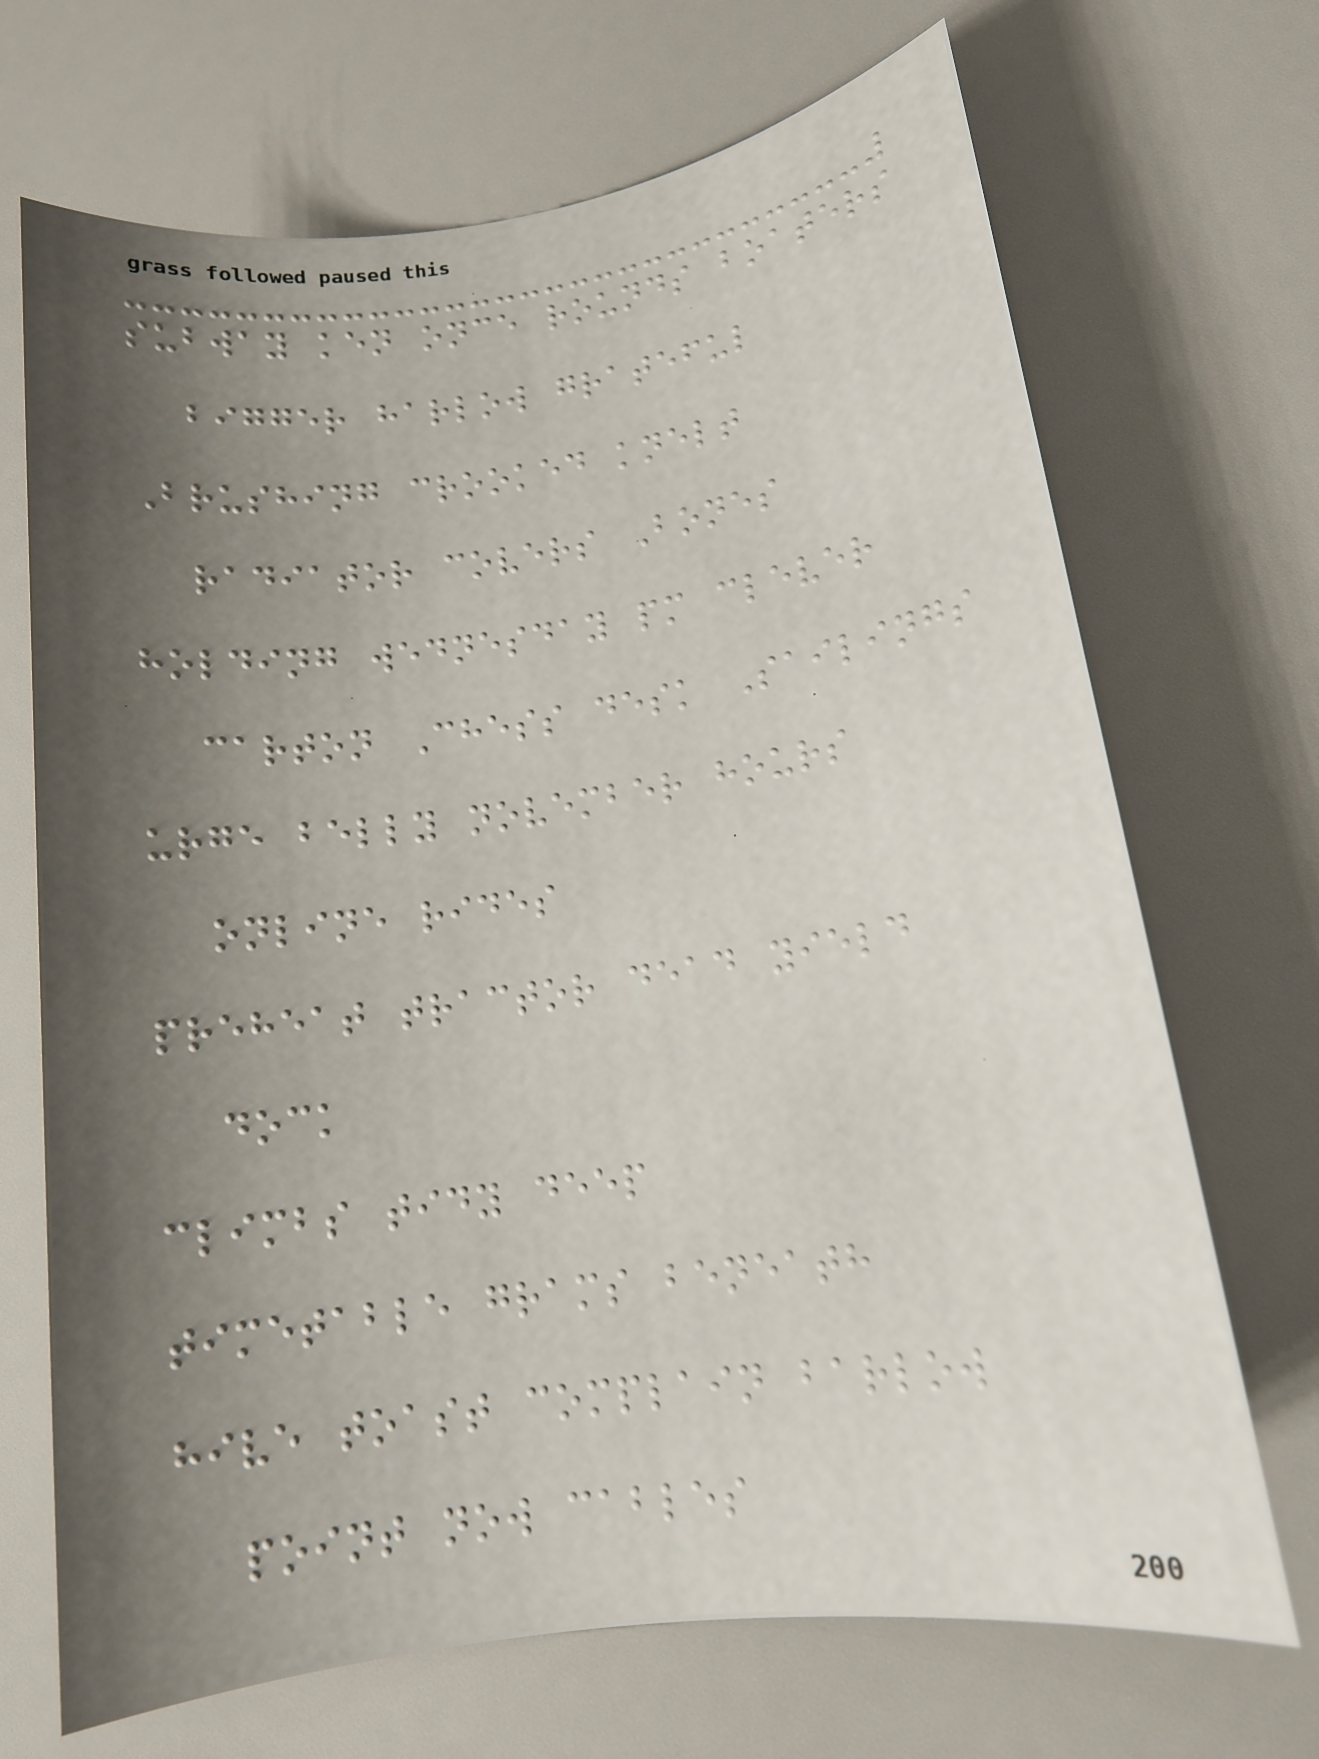subway ken once rounds boaters
bigger harlow grateful
Brushing crooked knelt
radiator covers Bones
holding wednesday pm clever
carton Chess desk Sailings
urge belly november hours
online rides
preheat tractor dead yield
dock
climbs tidy deep
timetable grams beneath
hive toast complain barlow
point now cables
